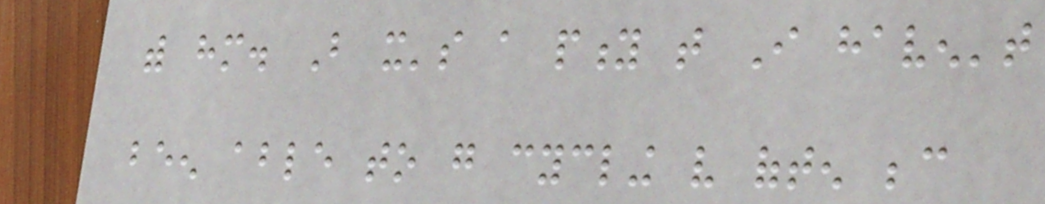with him. But it's a pity that I haven't
been able to go cycling very often because
